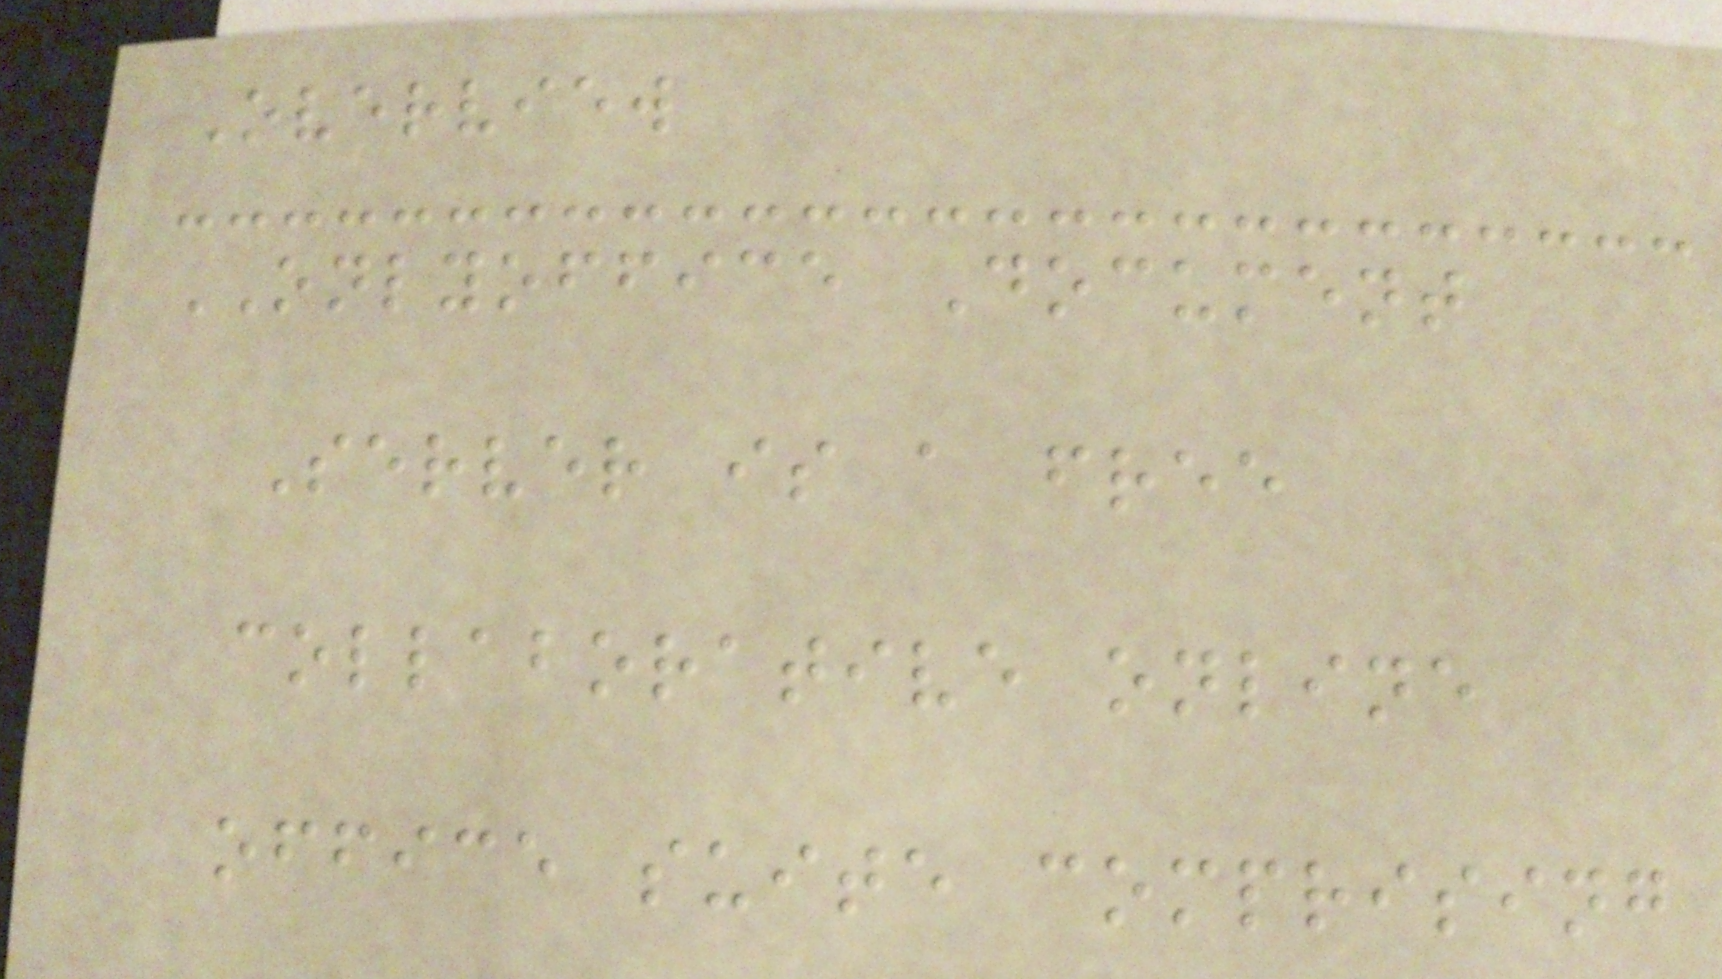Overview
ONLYOFFICE Document
Server is a free
collaborative online
office suite comprising
